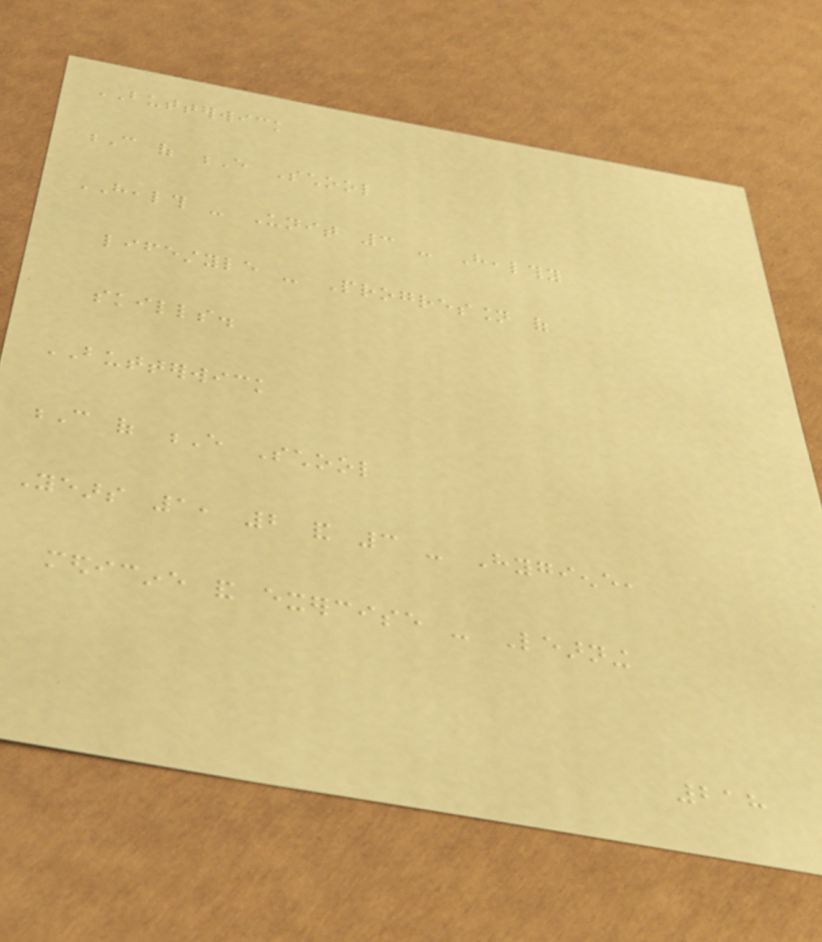BUTTERWICK
C of E School
HEALTH - Unit 3 - Healthy
lifestyle - Progression of
skills.
BUTTERWICK
C of E School
Years 1, 2 and 3 - Hygiene,
medicine and exercise - Learning
218
